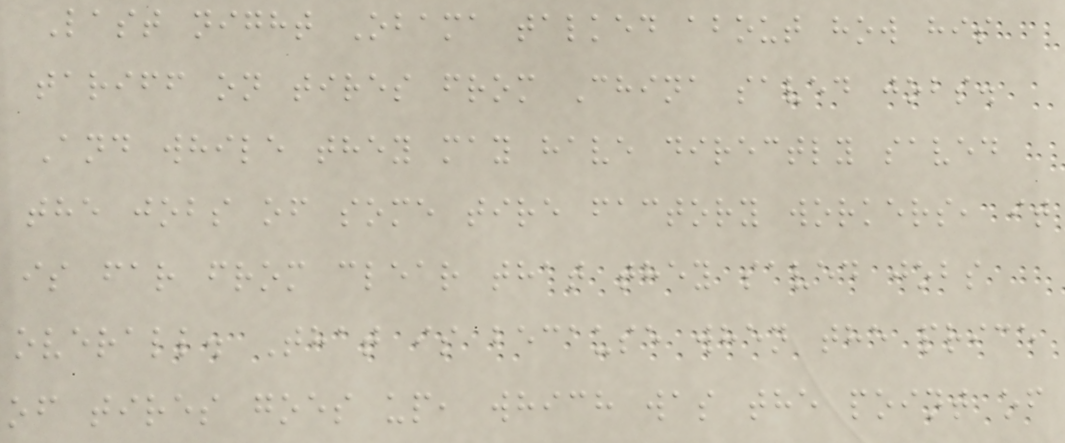Last night Obama talked about how his
tariff on tires from China saved jobs.
And while they may have directly saved
the jobs of some tire factory workers, it
is far from clear that they saved jobs
overall. That is because when the price
of tires goes up, which was the point of
